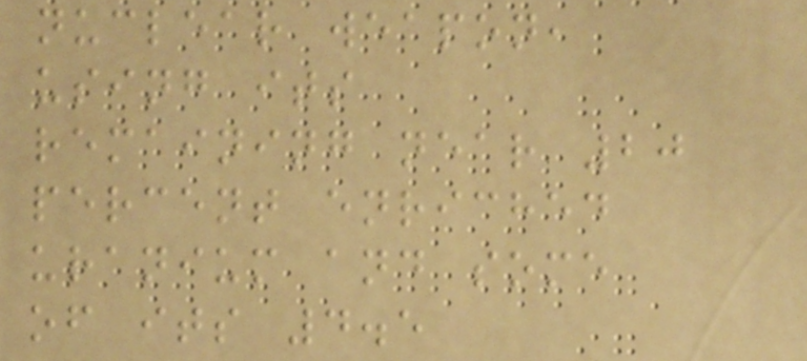nuclear weapon,
using its
remaining near 20
percent enriched
uranium and some
of its 4.5
